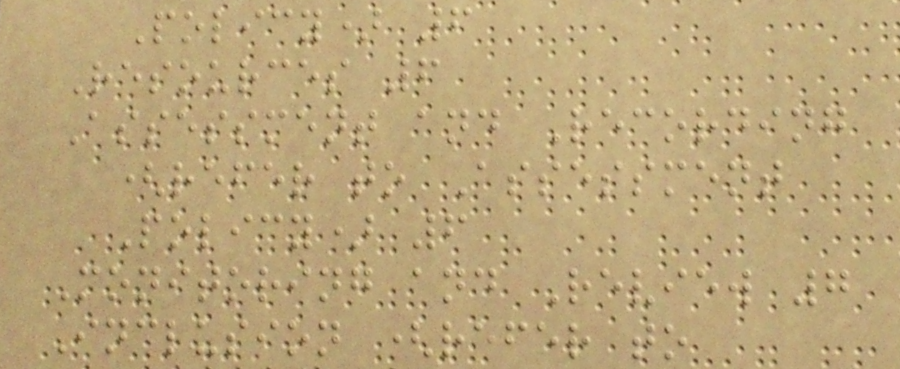Policy) 6
Resources 6
Assessment and Recording
(refer to Assessment
Policy) 6
Monitoring and Review 7
Inclusion (refer to
